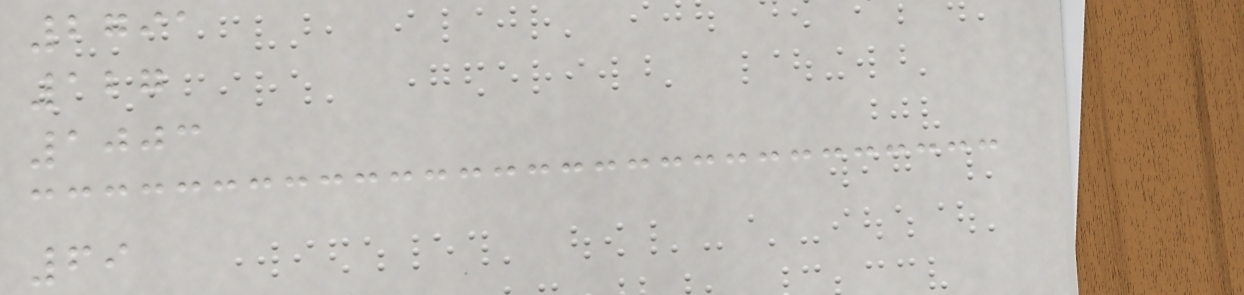2791
127
1003
69
